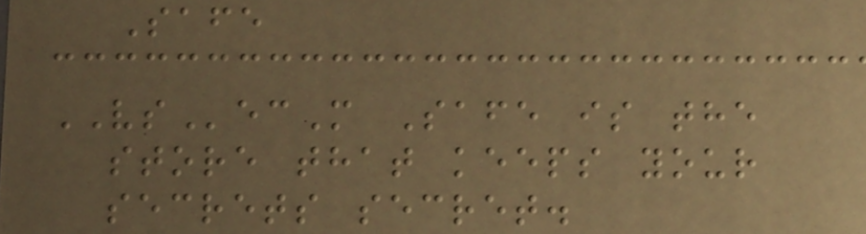Safe
VSecM Safe is the
store that keeps your
secrets secret.
